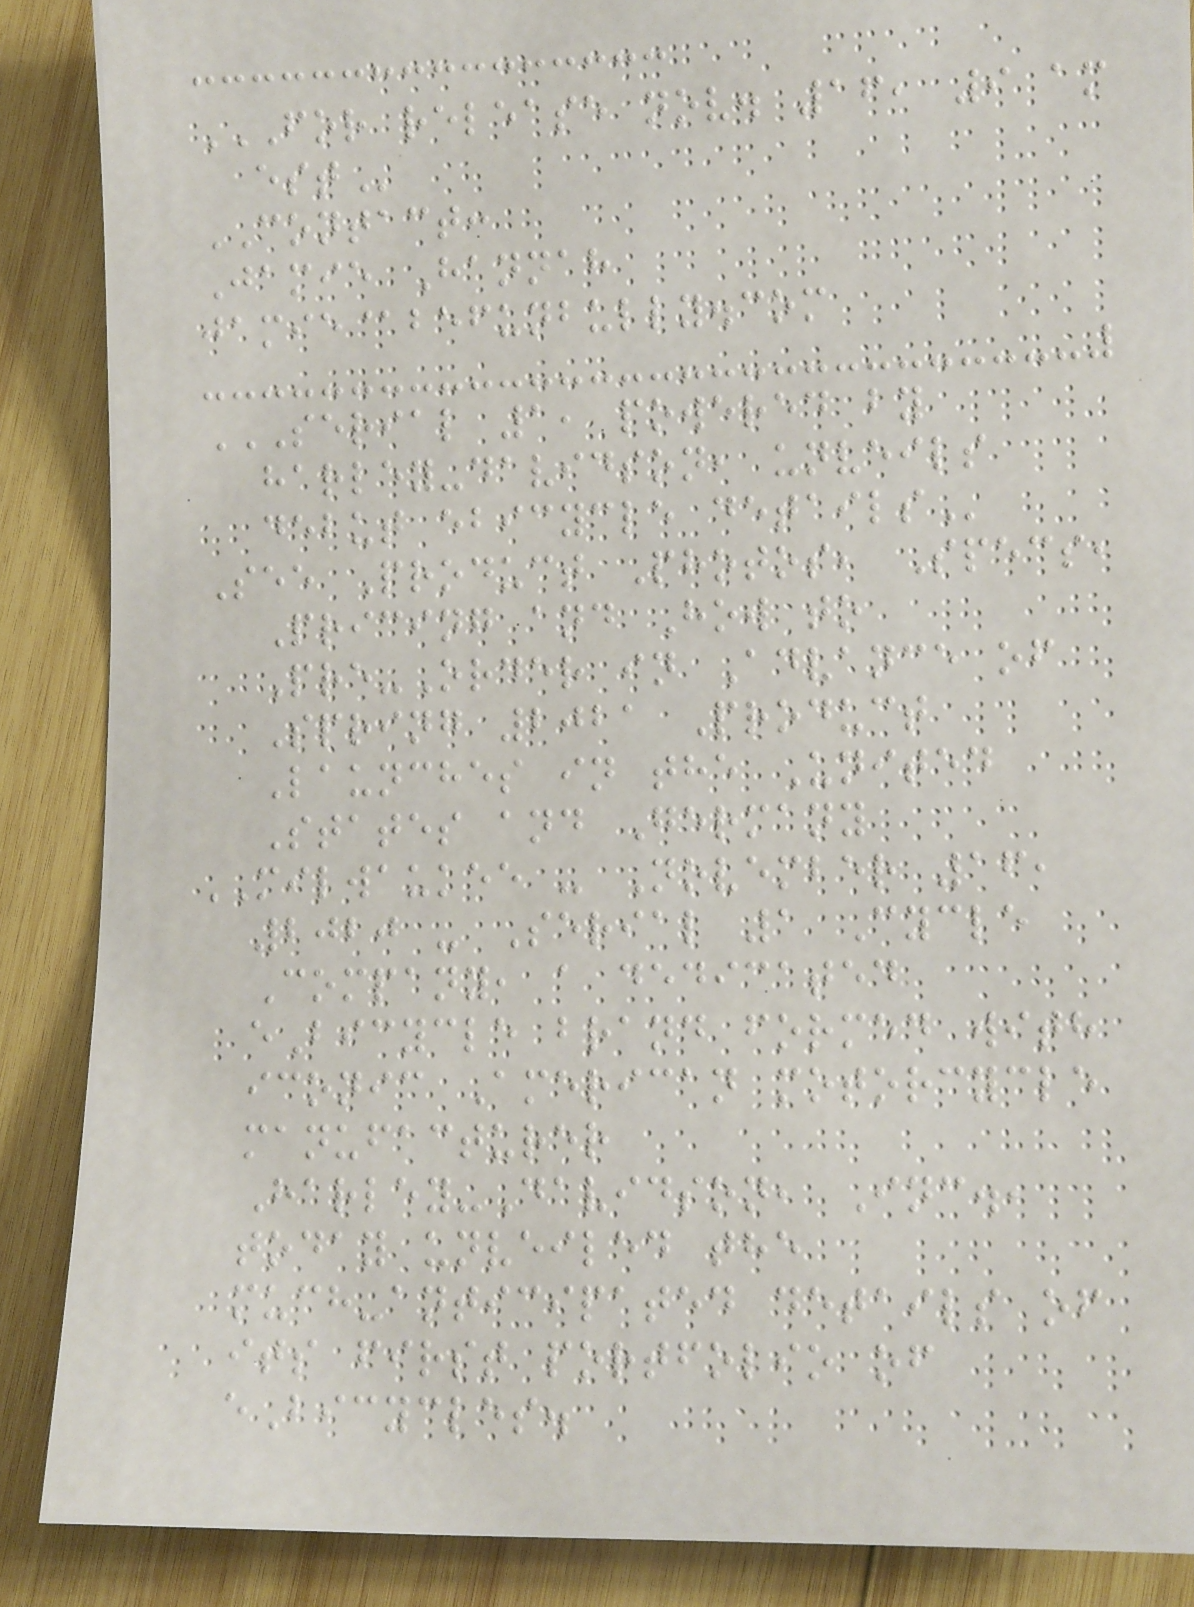FOR RELEASE NOV. 16, 9 AM
EST
CONTACT:
Jamie Hannah
jamie@befunbully.com
SERIAL 1, POWERED BY
HARLEY-DAVIDSON, UNVEILS
DEBUT EBICYCLE DETAILS
See Product Photos, Specs,
Pricing and How to
Pre-Order in Advance of
Spring 2021 Product
Launches in the United
States and Germany
MILWAUKEE - November 16,
2020 - Serial 1 Cycle
Company, a dedicated
eBicycle brand formed with
iconic American motorcycle
manufacturer
Harley-Davidson, Inc.,
today unveiled the
much-anticipated details of
its first portfolio of
eBicycles.
